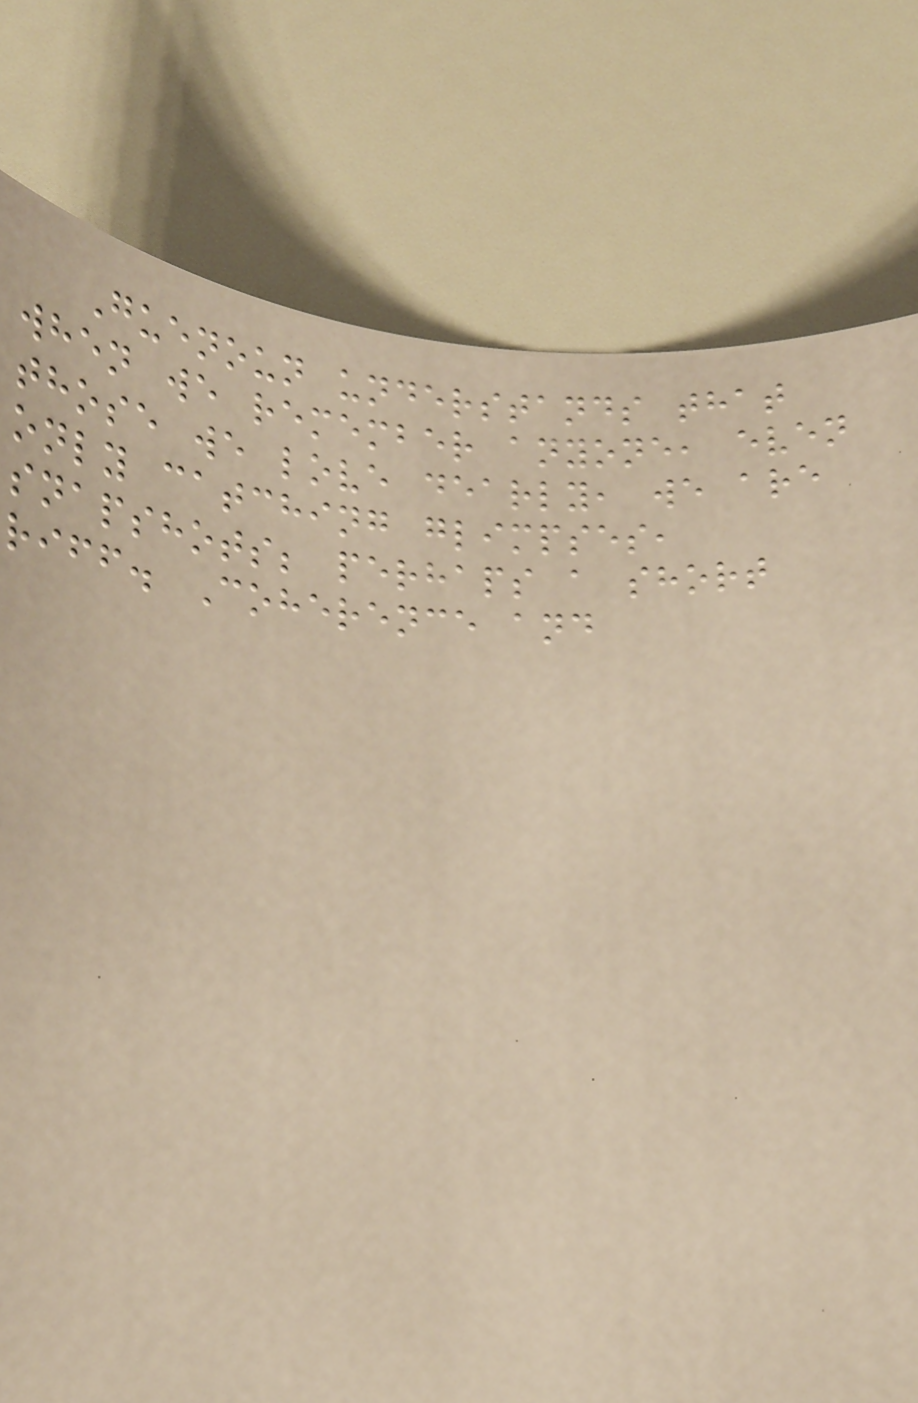Guenoun understands that
when we remember anyone, even
those we love dearly, we are
only catching glimpses,
snapshots; perhaps a short
riff. Coherence and
